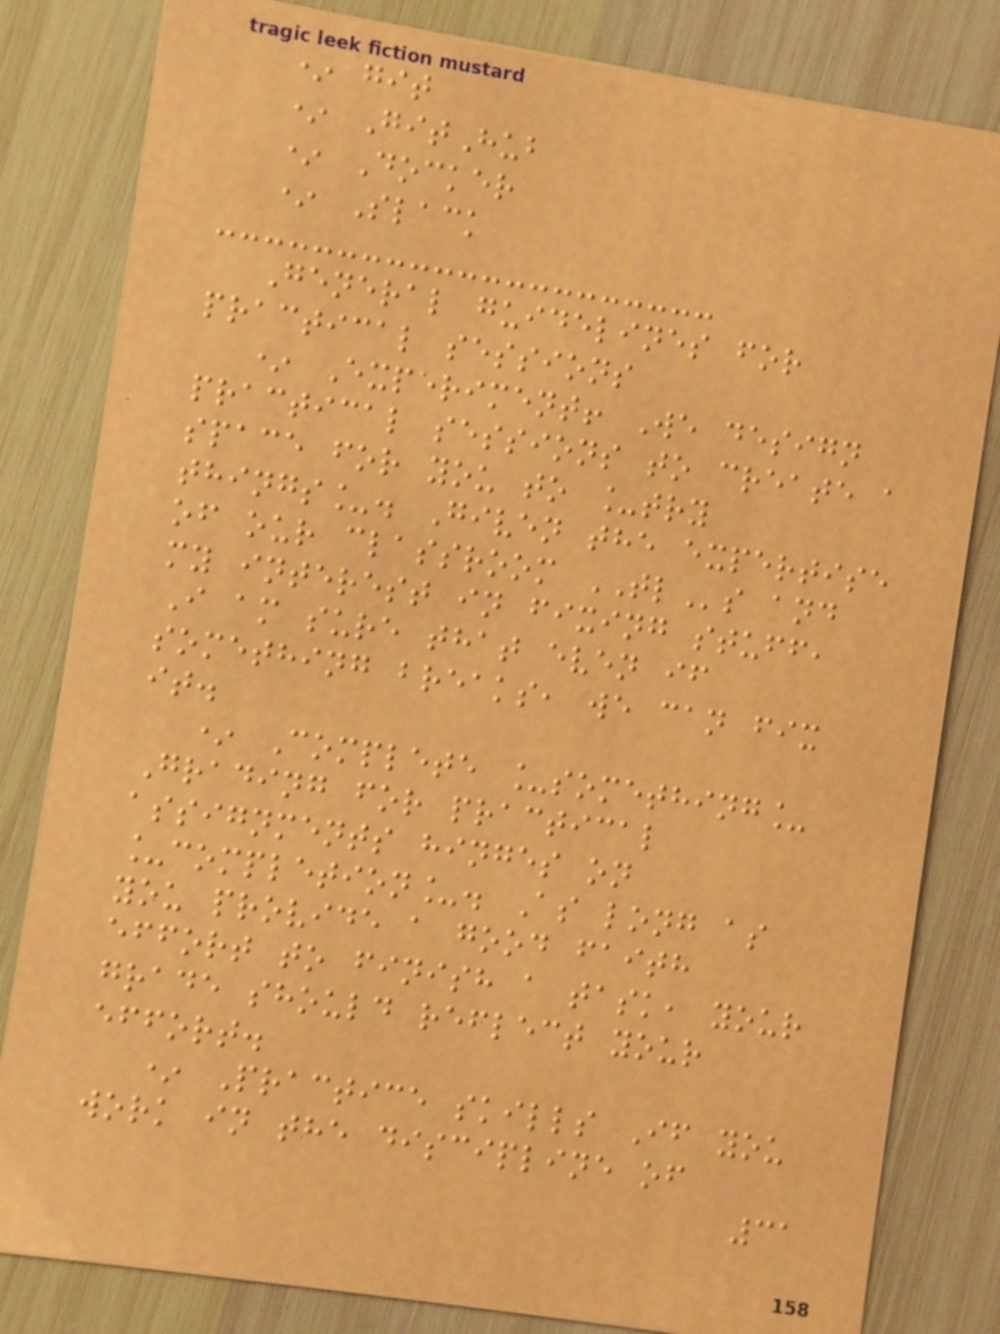* git
* GitHub
* Docker
* Slack
General guidelines for
practical sessions
* Experiment! We design
practical sessions to create a
space for you to _try
things_. Given the expertise
of our classroom TLs and
my interest in fixing stuff,
I am sure that even if
something breaks, we can fix
it.
* Complete _something_
Grading for practical
assignments hinges on
_completion_. As long as
you provide a good faith
effort to finish a task, your
grade should reflect your
effort.
* Practice skills If you
work in the discipline of
31
